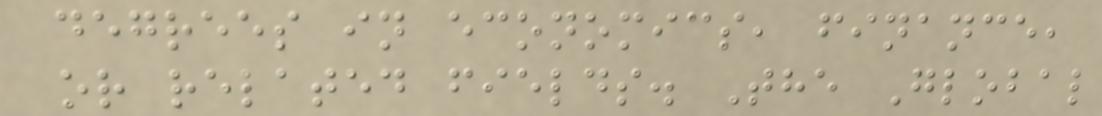degrees in economics, finance,
or related fields. The Global
